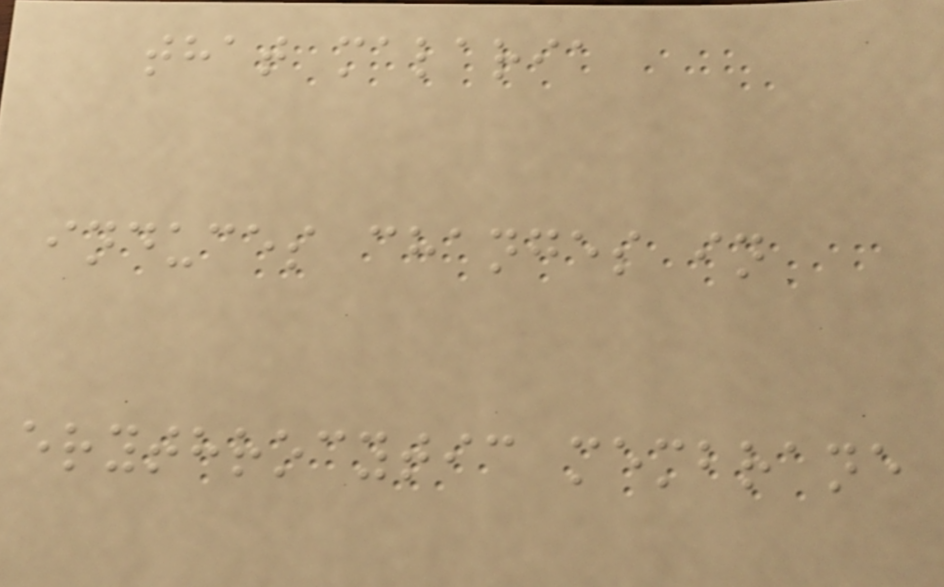that malaria
induces changes in
erythrocytic membrane
